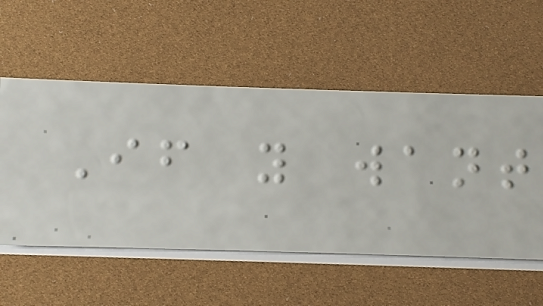If you want
